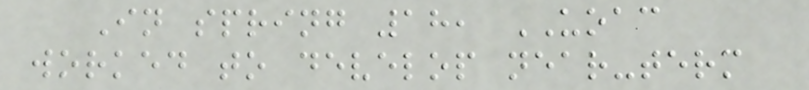In spring 18, UOAC
worked to develop near-term
